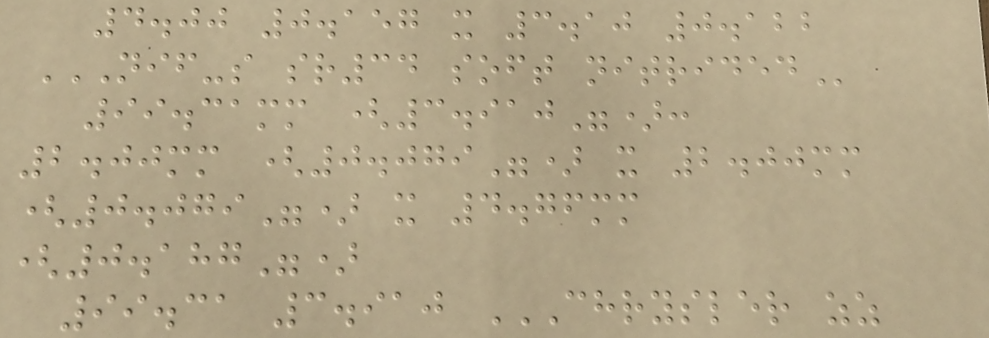4.00 0.157 x 3.10 0.122
NIF-S SR34 SOFT NITRIDED
99.31mm (3.910"):
2.00mm (0.079") x 2.00mm
(0.079") x 4.76mm
(0.187")
99.31 3.910 CHRYSLER ZZ
